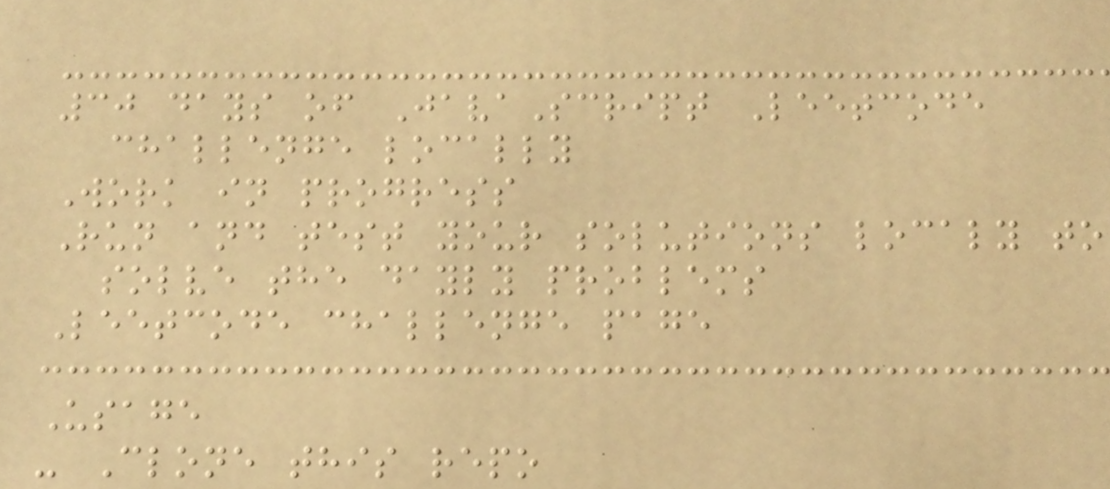30 days of JavaScript Leetcode
challenge locally
Work in progress
Run and test your solutions localy to
solve the dayly problems
Leetcode challenge page
Usage
- Clone this repo
